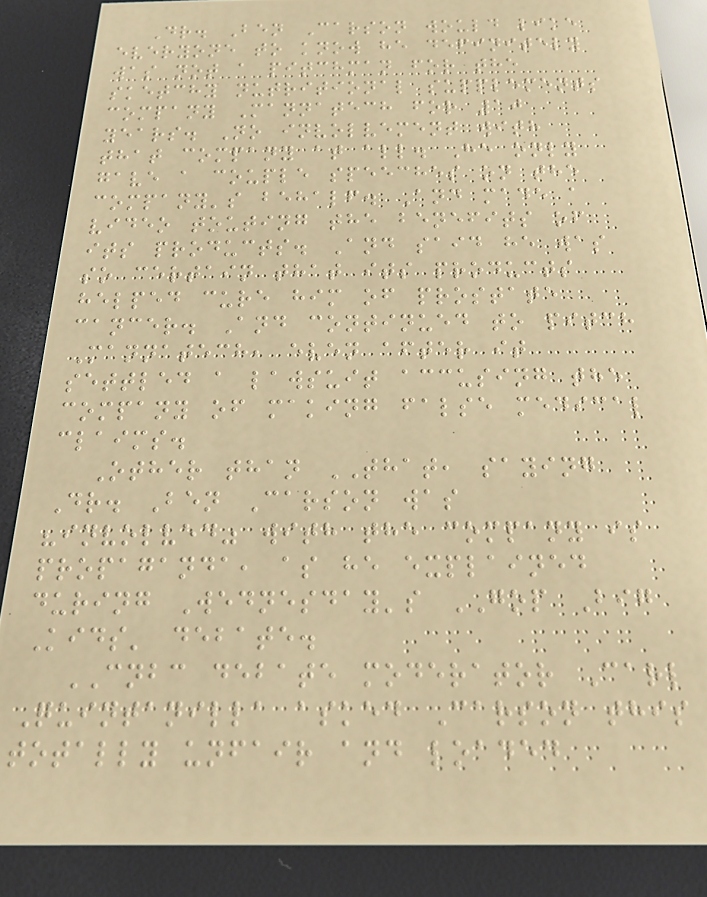Dr. Ben Carson would like
everyone to know he definitely
was not a pitchman for the
sketchy nutritional supplements
company Mannatech for 10
years. No involvement with
that company at all. He only
gave a couple speeches on the
company's behalf. And made a
video touting the benefits of
its products. And said he was
so certain that its products
helped cure him of prostate
cancer. And continued to pitch
Mannatech, even after it
settled a lawsuit accusing the
company of making false medical
claims.
Other than THAT, saying
Dr. Ben Carson was
"involved" with the company is
propaganda, as he explained
during Wednesday's GOP Big
Kids' debate.
CNBC debate moderator Carl
Quintanilla asked Carson this
totally unfair and loaded
